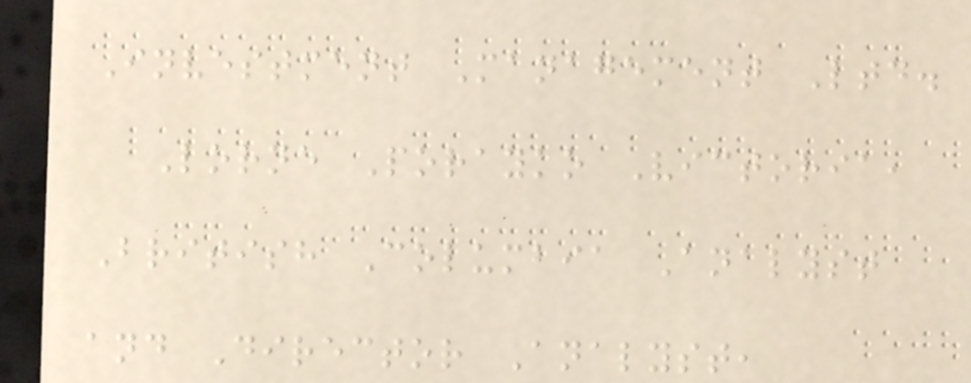Investment Management Ltd.
Lorne Porayko Victoria,
British Columbia Analyst
and Director Analyst,
